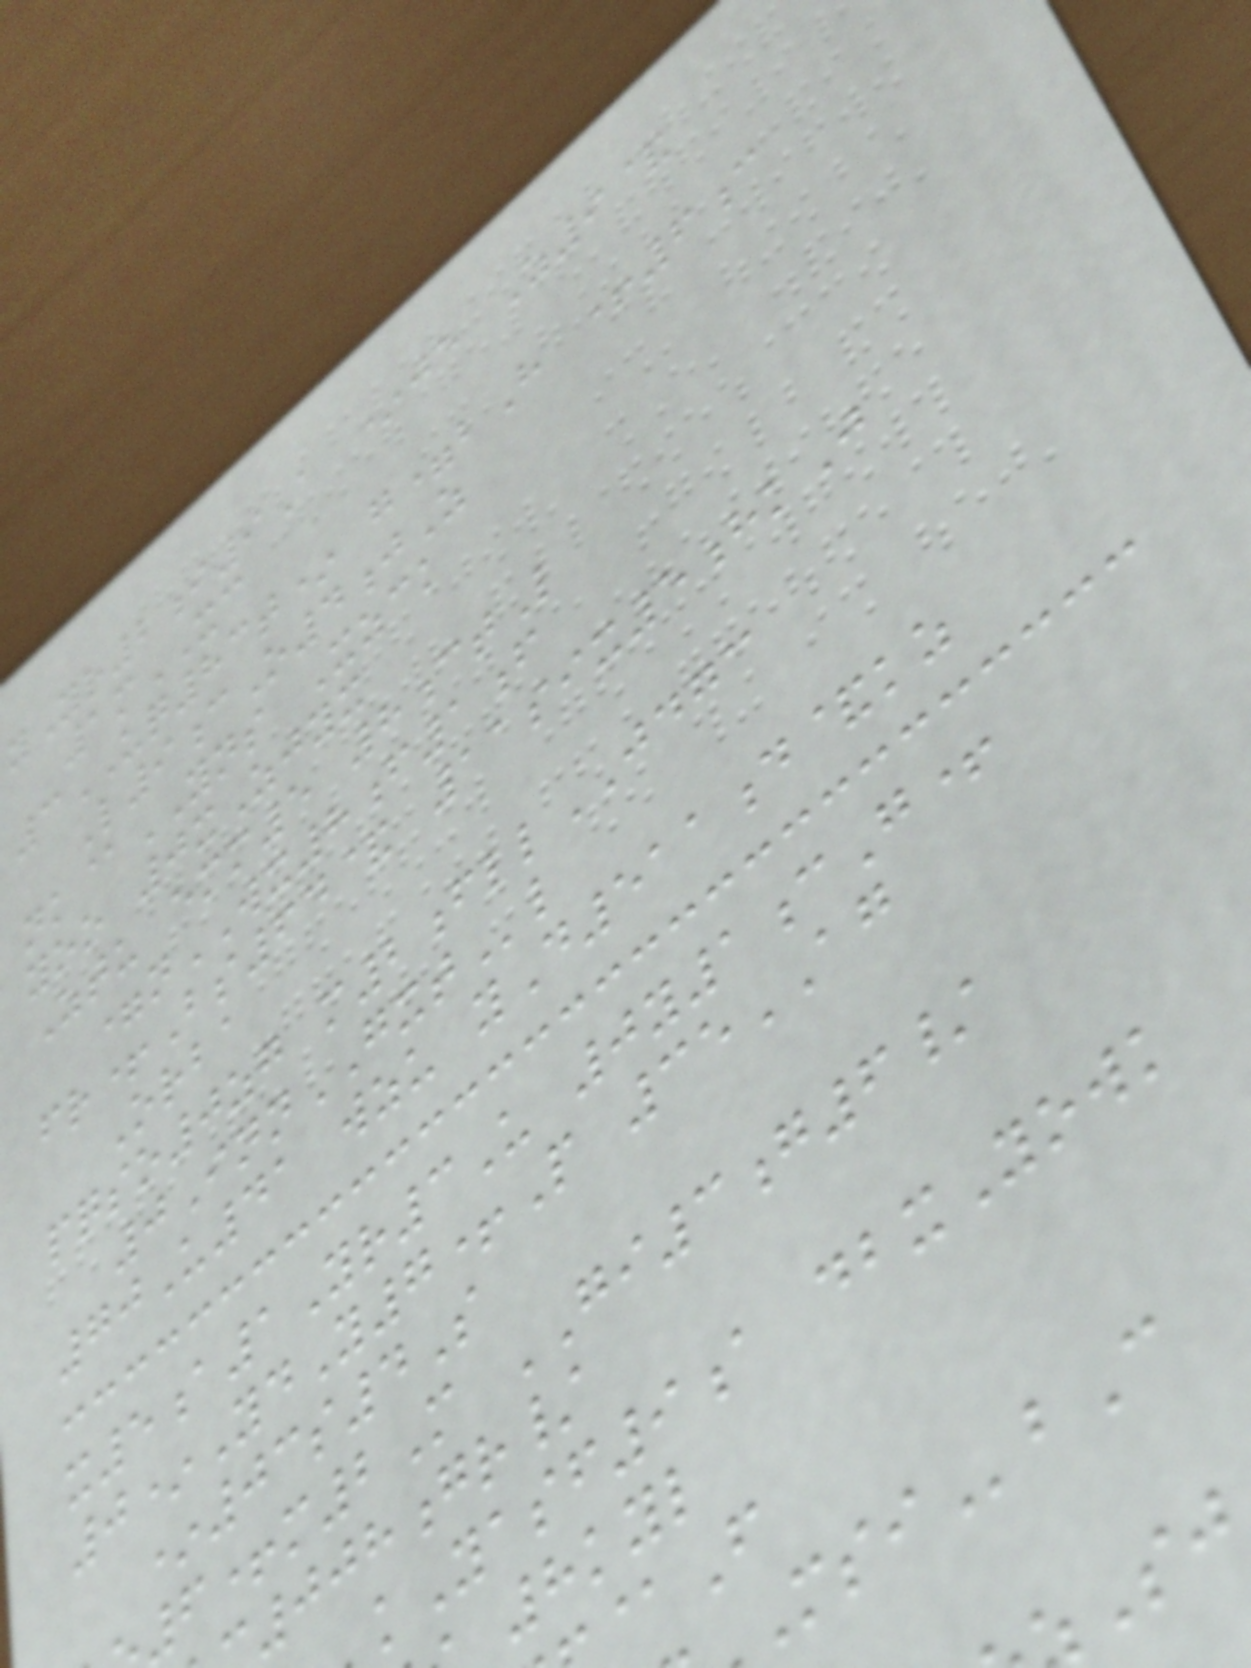yYr2i9A *je Z9&
1mXC
3UQ83t* g=bH +6c
L9cO4jZ
nk@YNS Xzck
yoo 0xZjyx
Ztu emm5 8ctL
=nWX8f1f
fr+Bs64& 11six5hkJ
Orba
pqso0zg m2fllJDGC
0InnGXTl
70U41 wzu yD511d&kz
x5a1Yr3U 0y1cG+
0*YdY7+P 35AG
*03s4S
6+m2M GI3g6/
008gr/
kYasf9a dbxYowk
8kyl
@F
